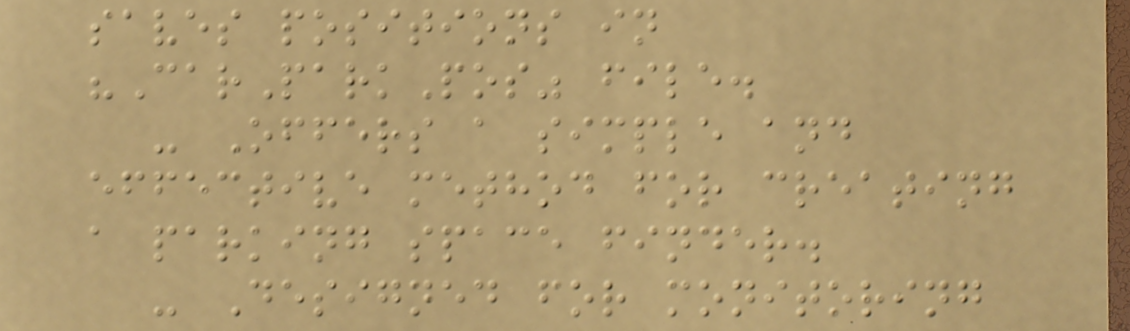saves positions in
"CarParkPos" file.
- Offers a simple and
effective method for creating
a parking space finder.
- Designed for monitoring
